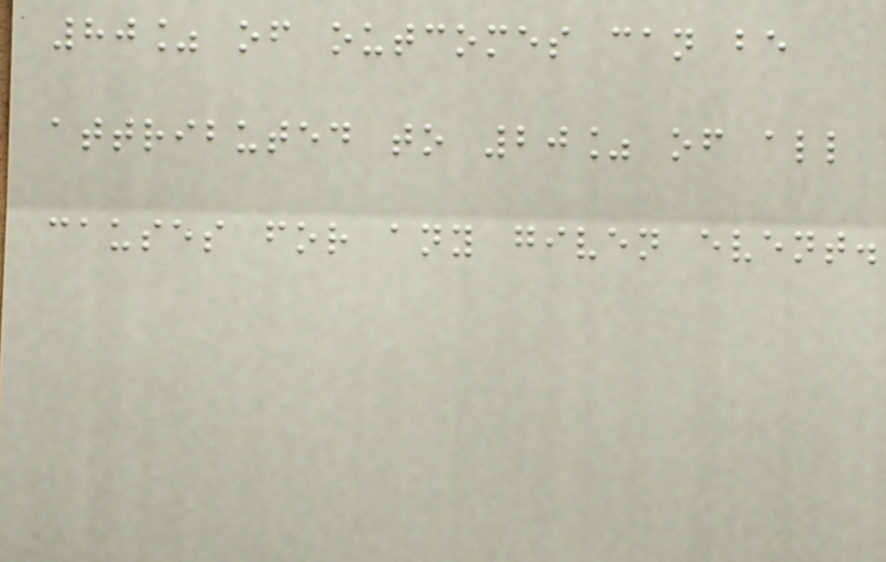80% of outcomes can be
attributed to 20% of all
causes for any given event.
